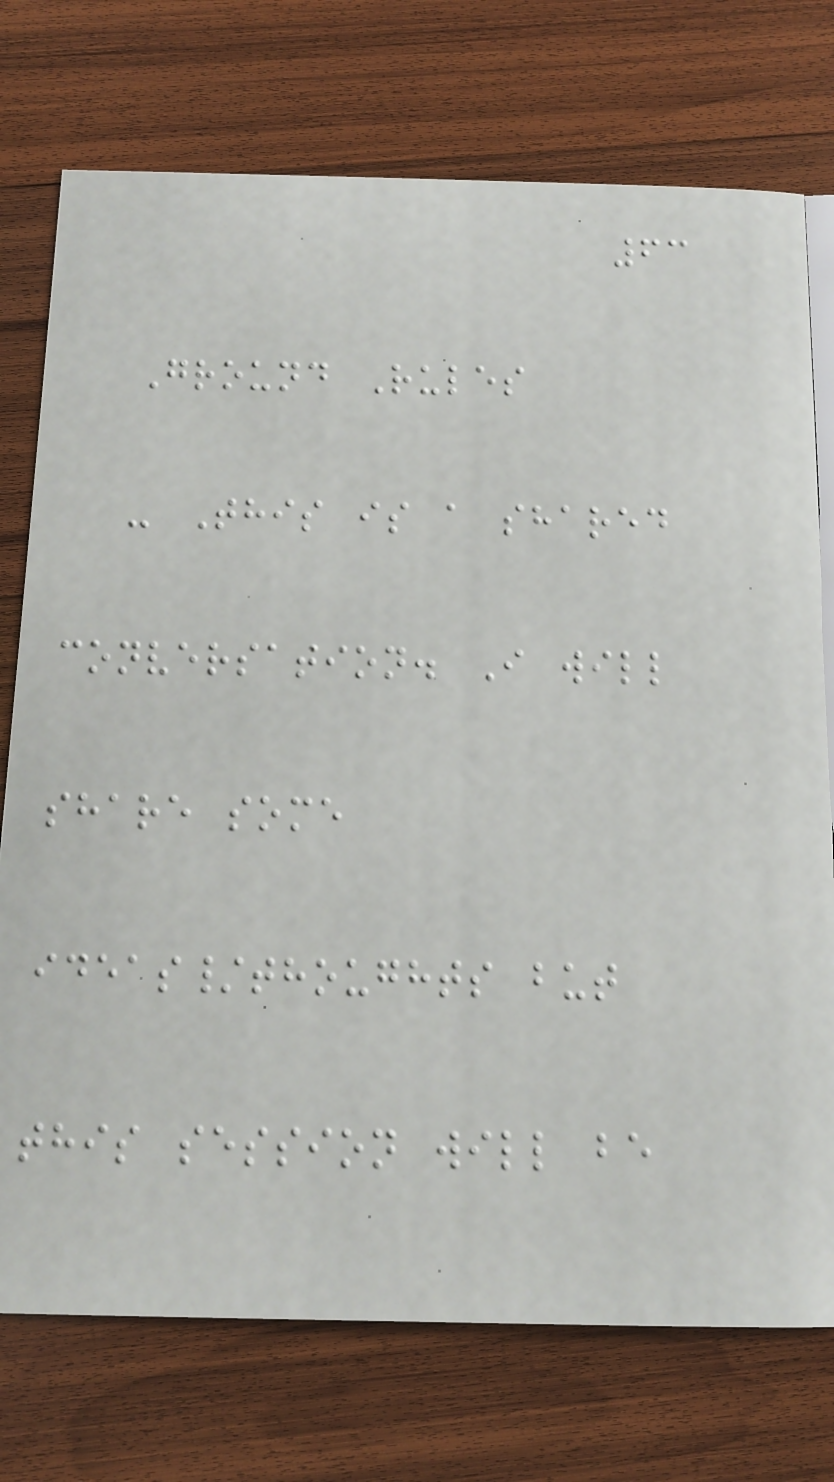63
Ground Rules
- This is a shared
conversation. I will
share some
ideas/thoughts but
this session will be
